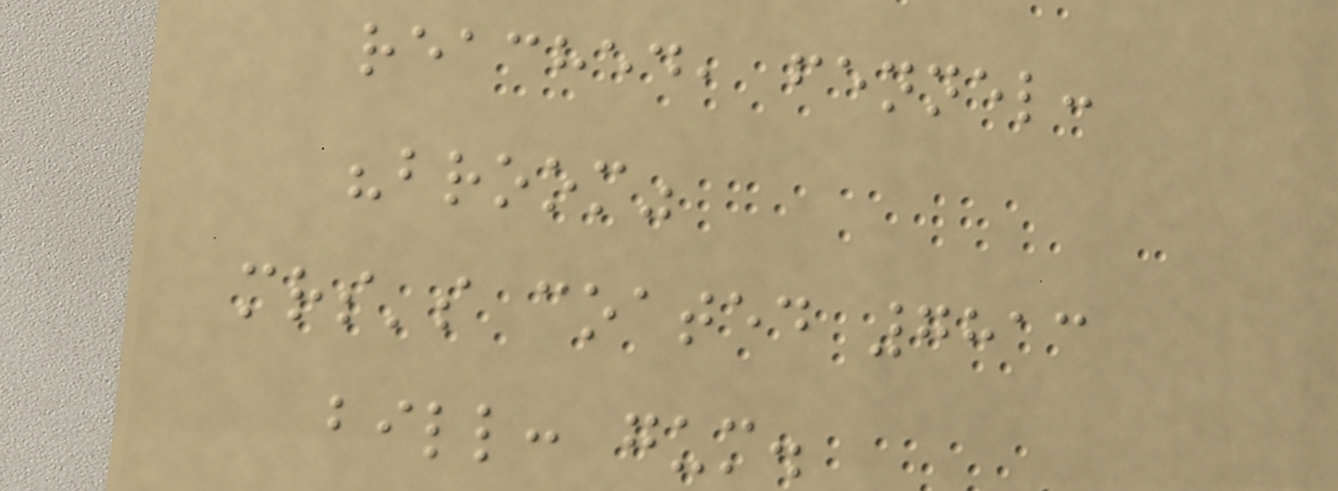reached, fennel:
"broom"
mrs's coated 7813
bill: gum.
